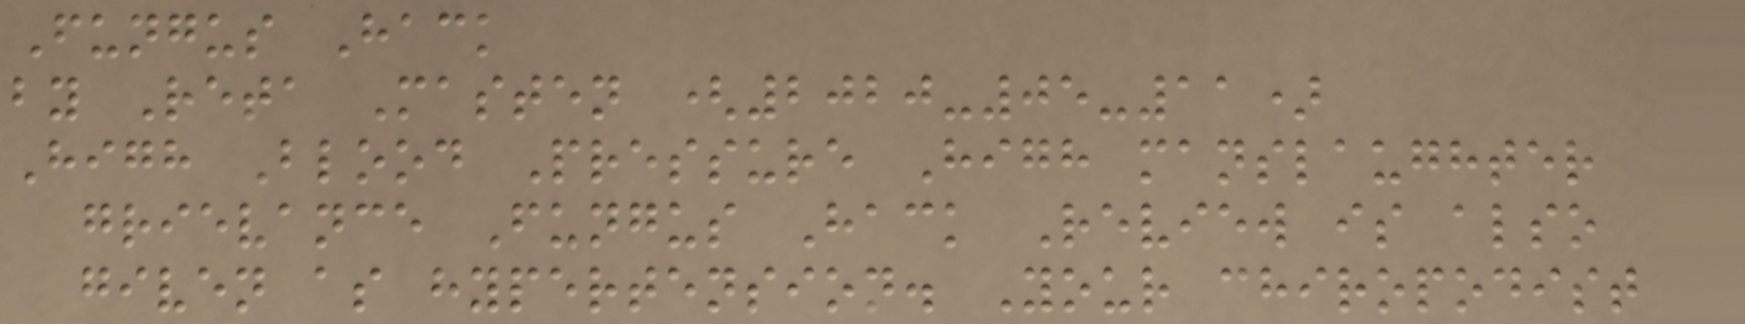Fungus Hack
by Reta Masten (2020-05-11)
High Blood Pressure High manslaughter
grievance Fungus Hack Review is also
given as hypertension. Your chiropodist
